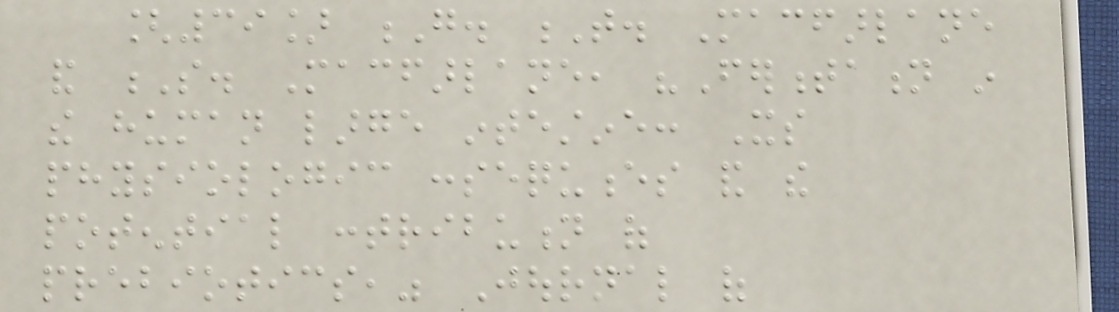[39] G. T. Macfarlane
and S. Macfarlane, "Fermentation in
the human large intestine: Its
physiologic consequences and the
potential contribution of
prebiotics," Journal of
